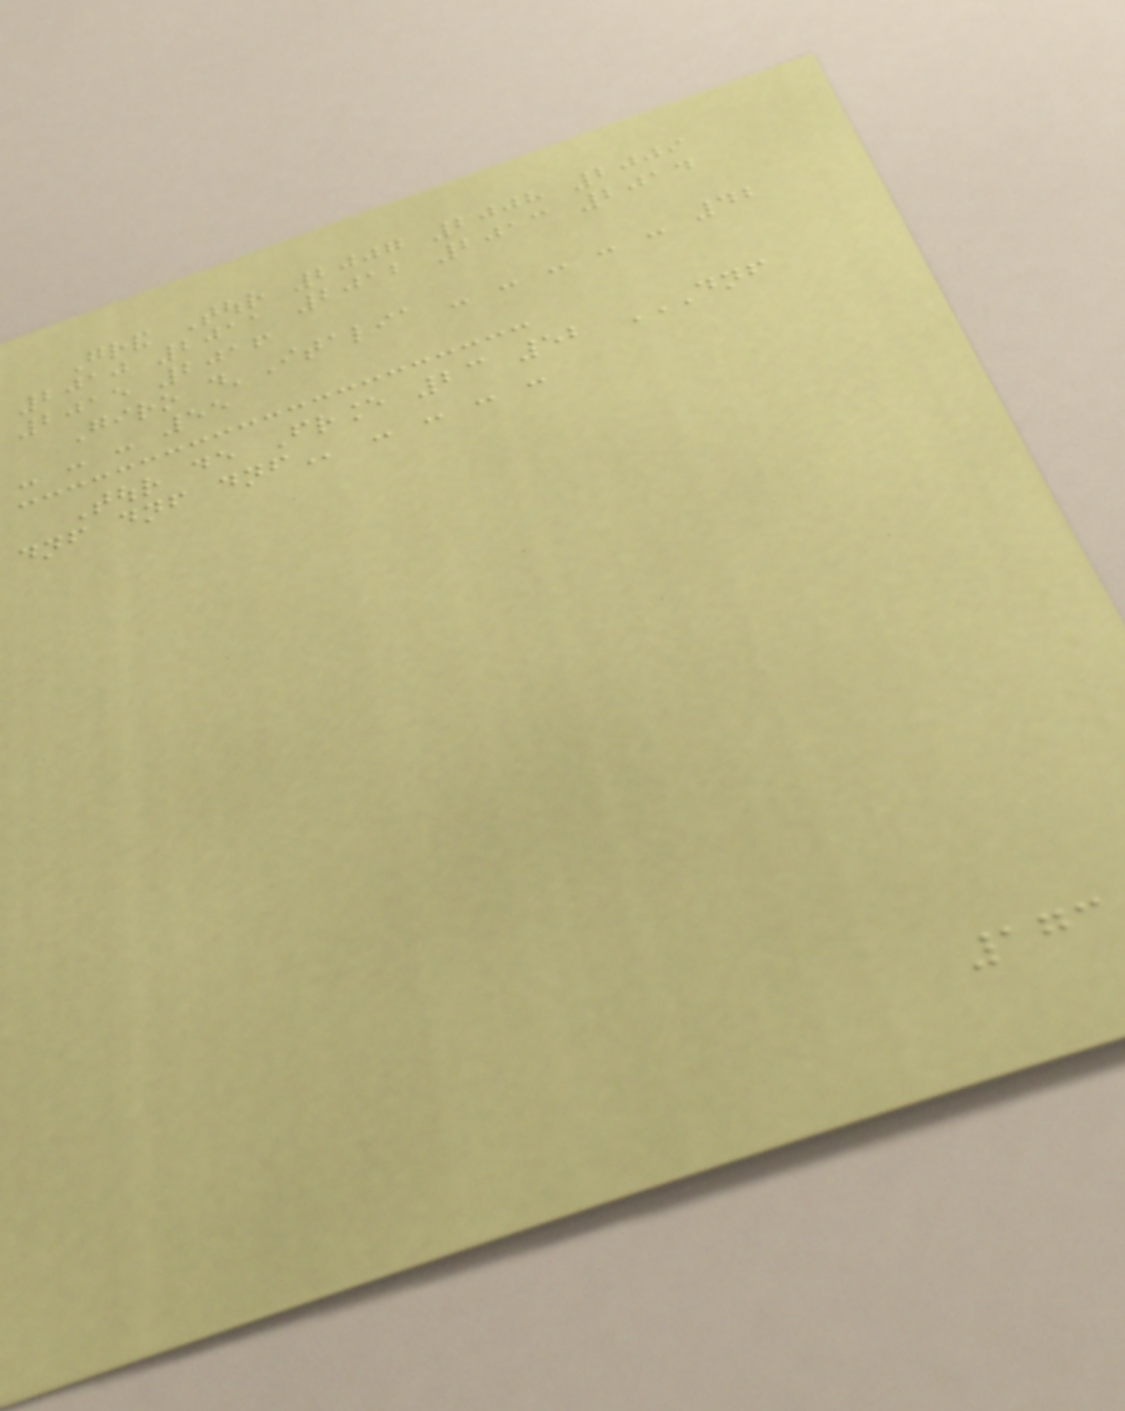Grand Tour 2007 2008 2009
2010 2011 2012 2013 2014
2015 2016
Giro d'Italia - - - - - 42
- - - 55
Tour de France 23 52 DNF
DNF DNF DNF - - - -
173
